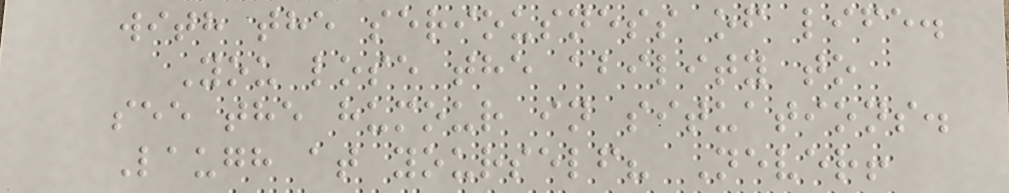with the seriousness of life.
You lose the ability to
see the humour in situations.
Laugh at yourself? Never!
